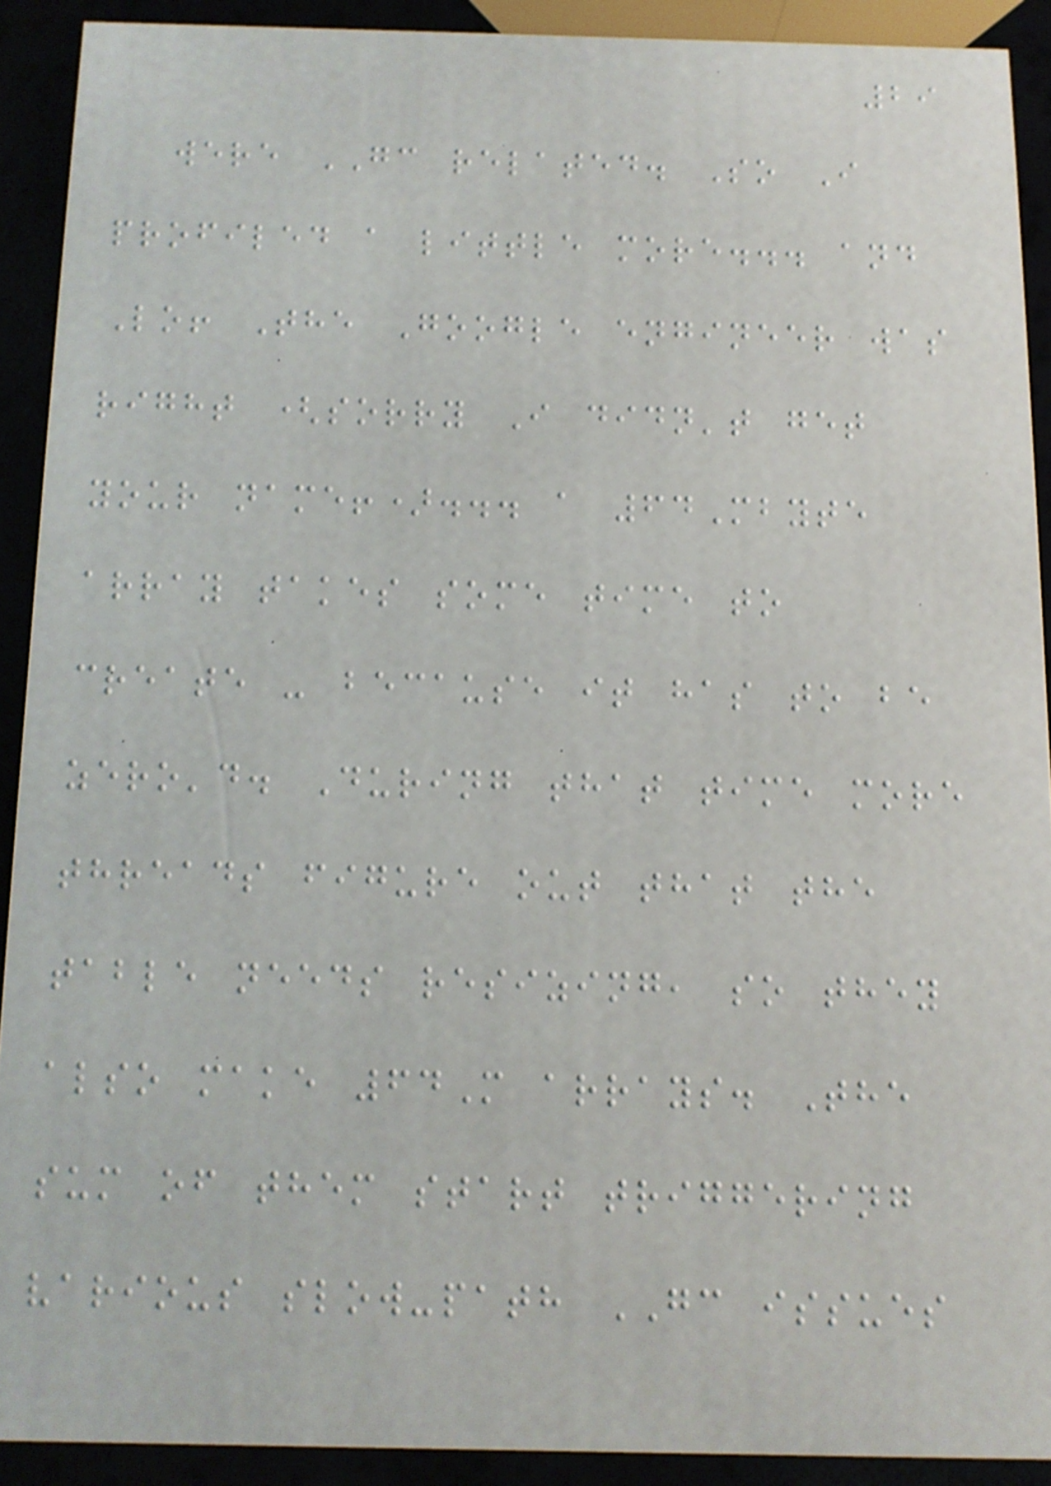29
were GC related. So I
profiled a little more... and
Lo! The Google engineer was
right (sorry I didn't get
your name!)... a 64Mbyte
array takes some time to
create - because it has to be
zero'd. During that time more
threads figure out that the
table needs resizing, so they
also make 64M arrays. The
sum of them start triggering
various slow-path GC issues
